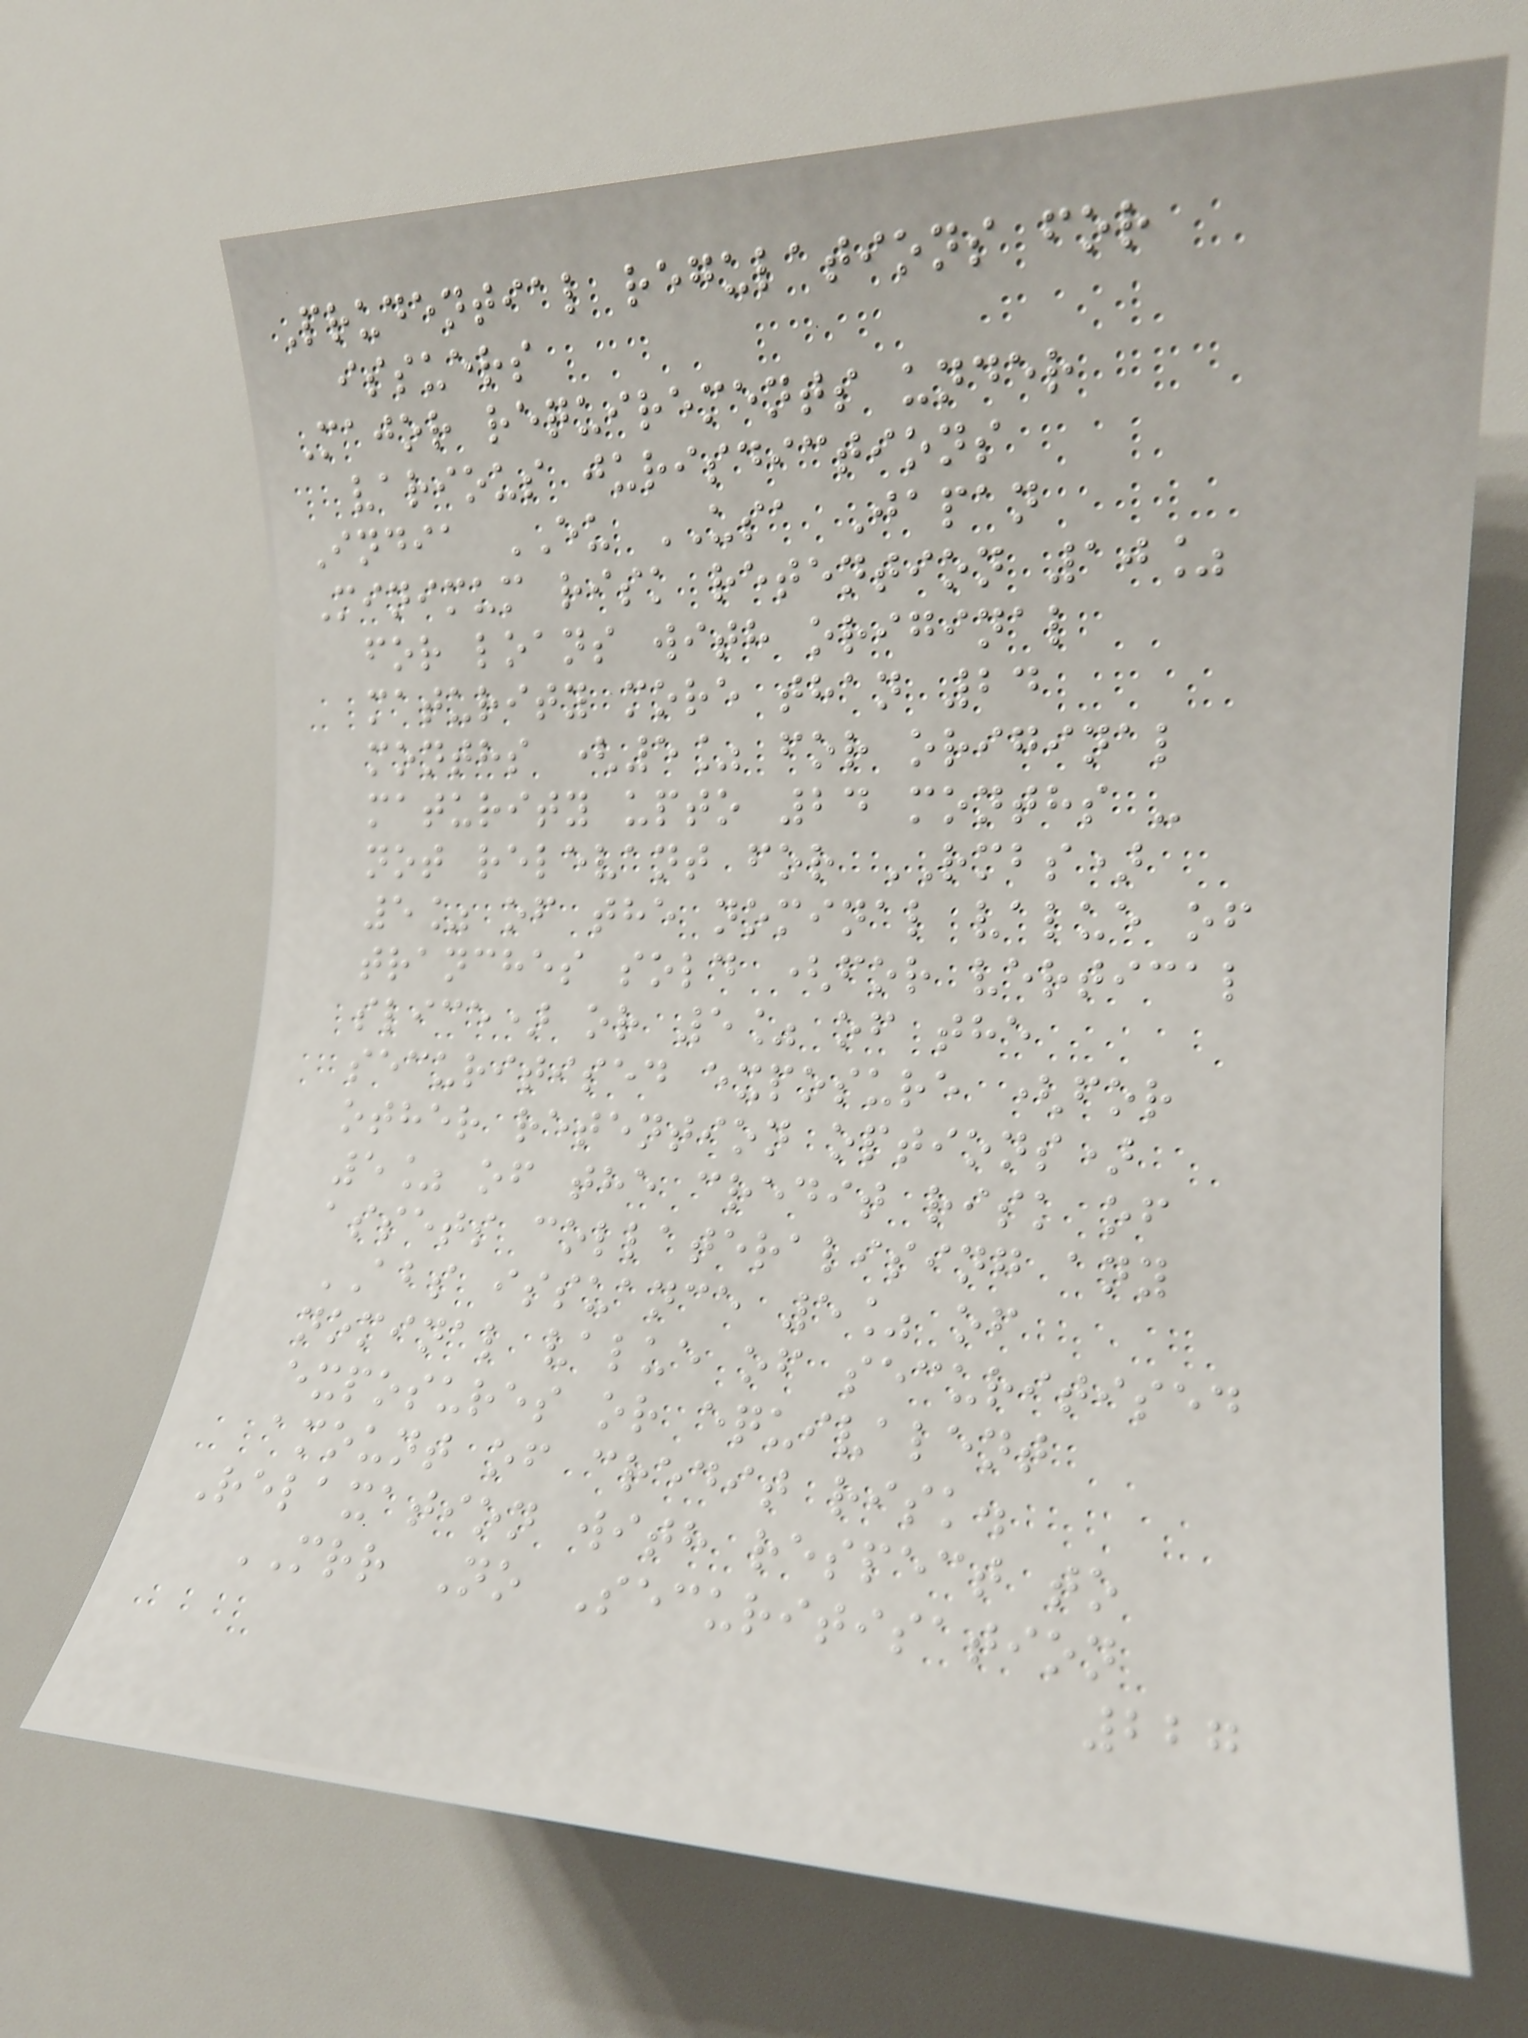Prudential regulations for
issuers
Major requirements under
various jurisdictions
India EU USA Japan
Minimum risk retention 10%
for loans with original
maturity more than 24
months (5% for original
maturity upto 24 months -
not relevant for RMBS)
5% of the nominal value of
tranches sold (for vertical
slice) or 5% of the
securitised exposure (for
other retention options)
5% of the credit risk of
assets collateralising any
ABS issuance 5% of
nominal value of securitised
exposures or equivalent
amount of credit risk.
Relaxation with respect to
MRR No Securitisation
227
